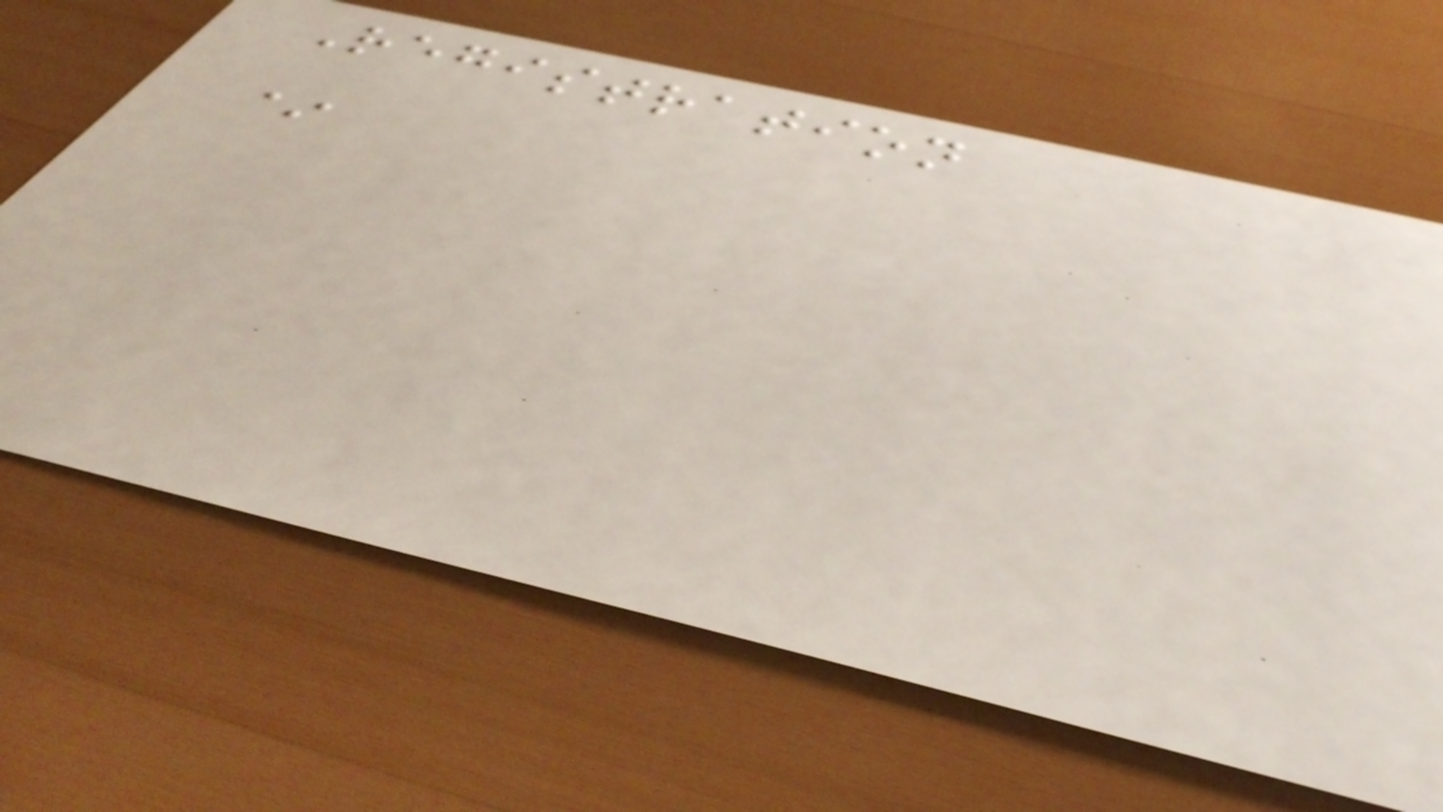Registration
*
